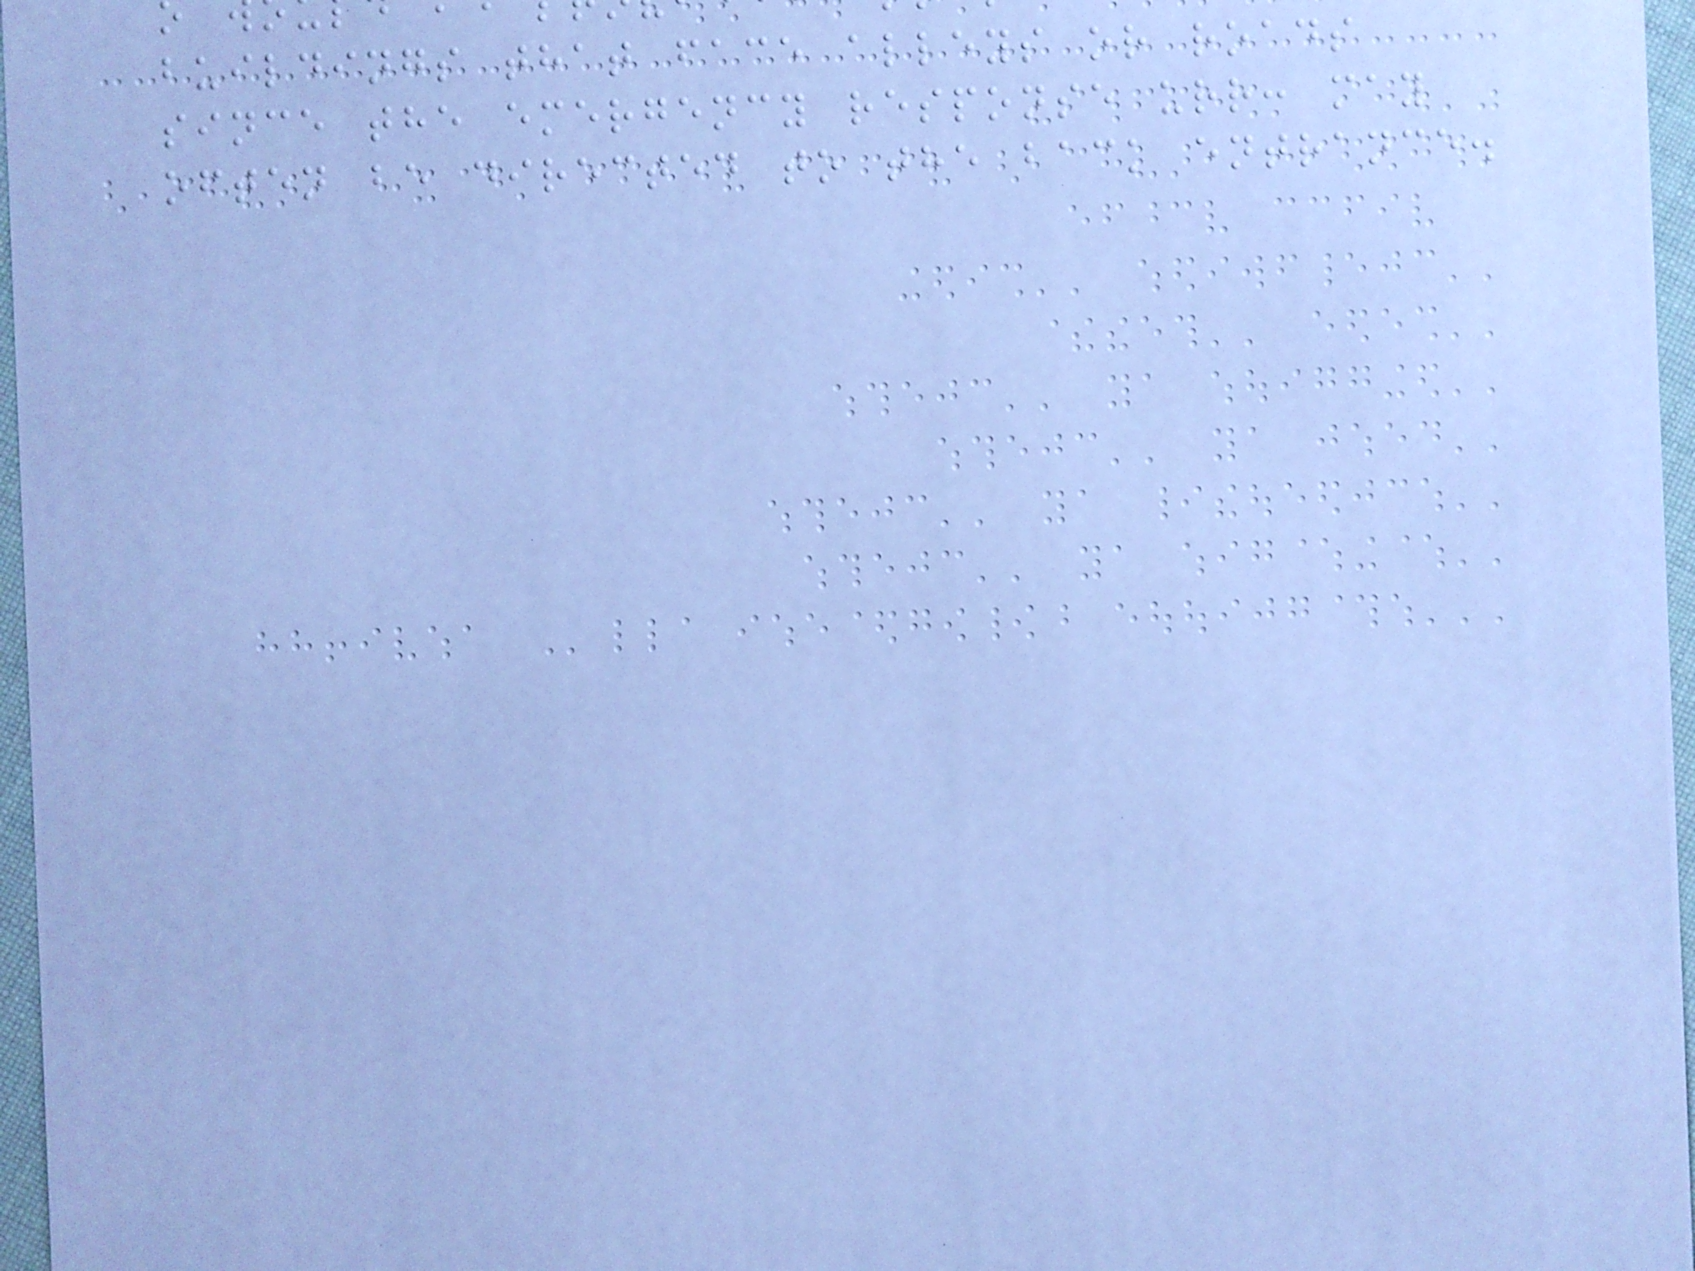buildings that face alleys or roads
since the emergency response urr: may
often be directed to the back entrance.
